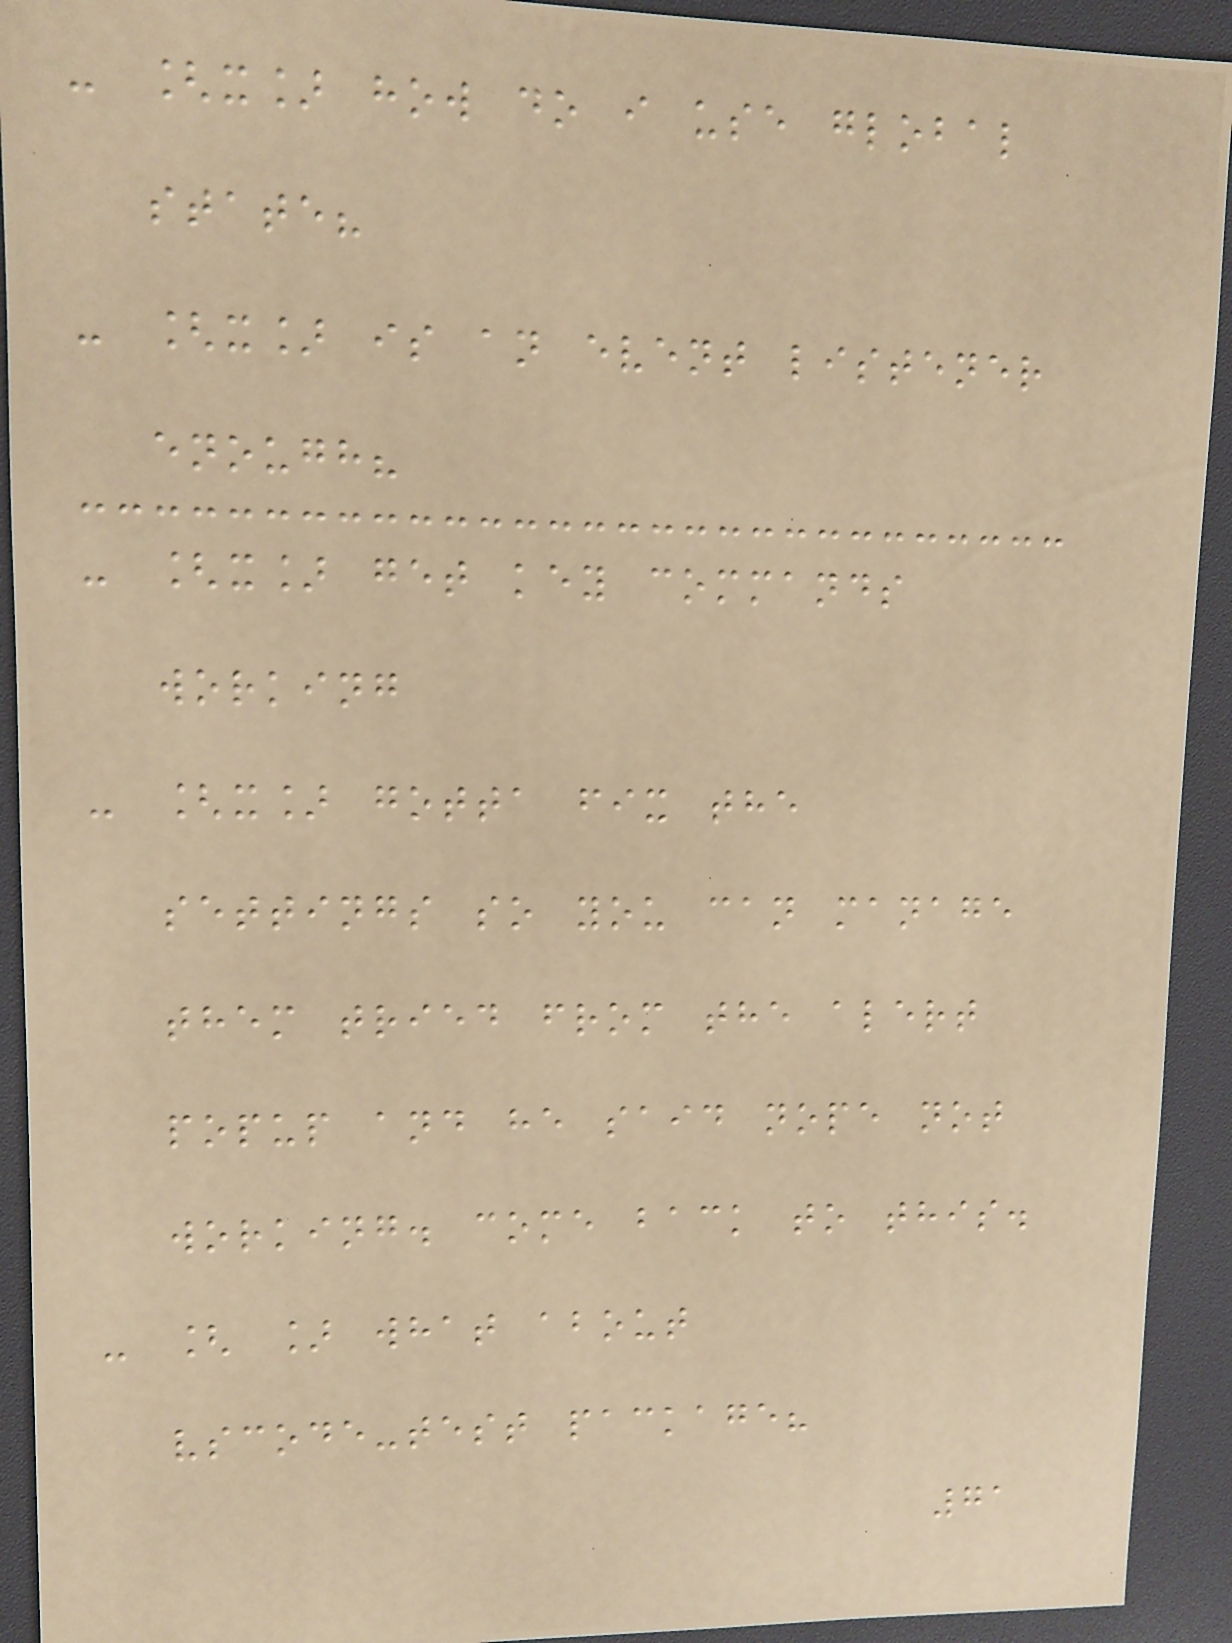- [x] how do i use global
state?
- [x] is an event listener
enough?
- [x] get key commands
working
- [x] gotta fix the
settings so you can manage
them tried from the alert
popup and he said nope not
working. come back to this.
- [ ] what about
vscode-test package?
71
